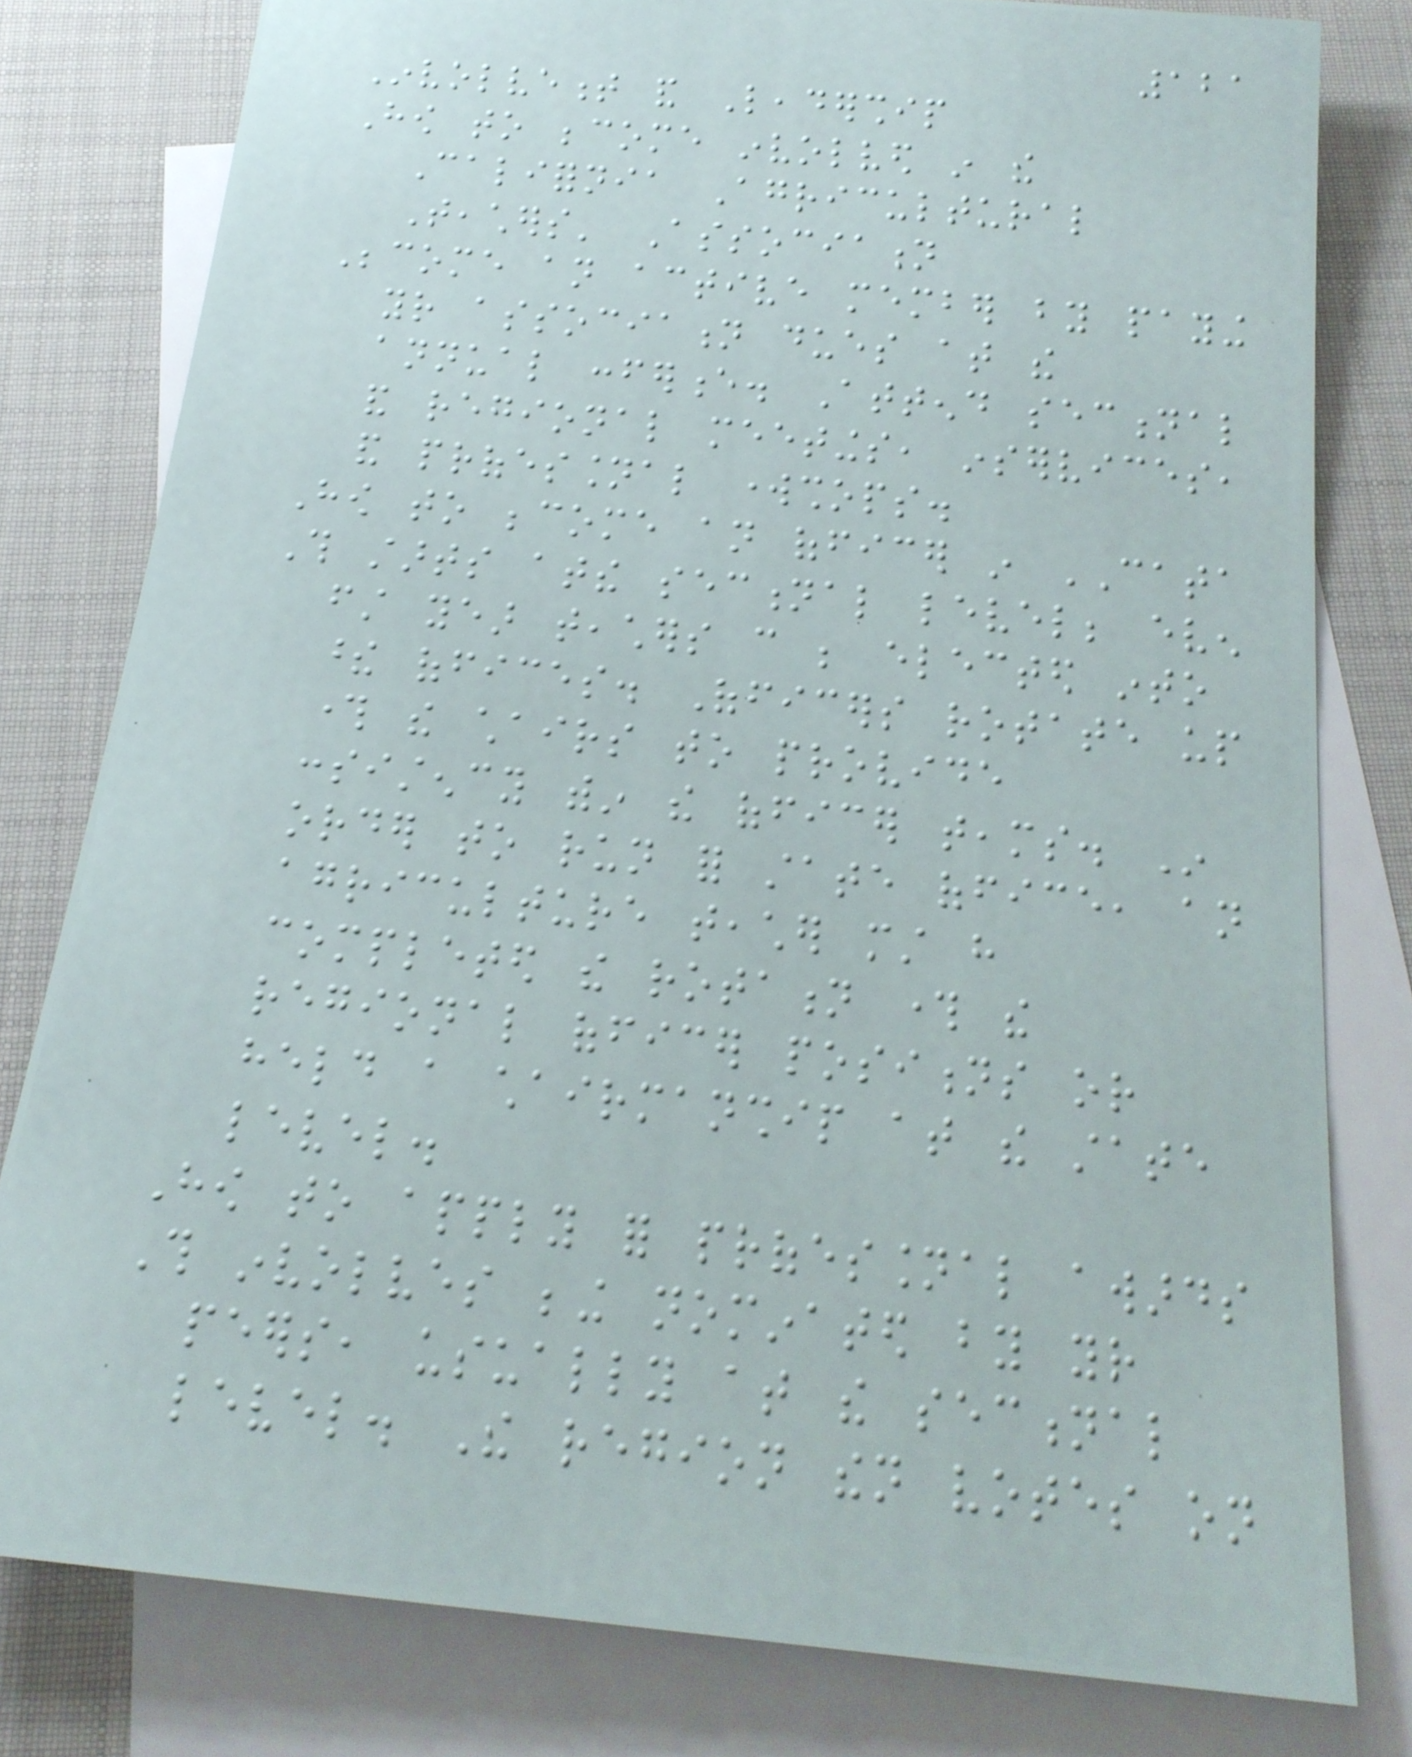121
Involvement and Leadership
How to become involved in the
California Agricultural
Teachers' Association
Become an active member by paying
your association dues at the
annual conference. Attend sectional
and regional meetings, inservices,
and professional workshops.
How to become an officer in CATA
This starts atthe sectional level; even
first year teachers can be elected into
these offices. Officers rotate up
through the chairs to provide
consistency within the officer teams. In
order to run for state office, an
agriculture teacher must have
completed the rotation through the
regional officer positions or
held a chairmanship at the state
level.
How to apply for professional awards
This involves being nominated by your
peers, usually at the sectional
level. The region then votes on
